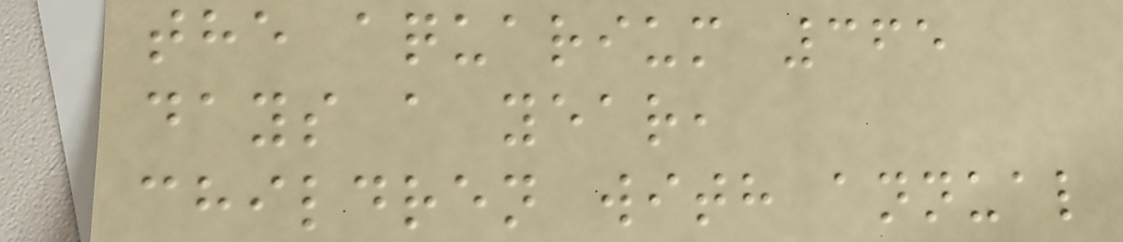the aquarium 365
days a year,
children with annual
